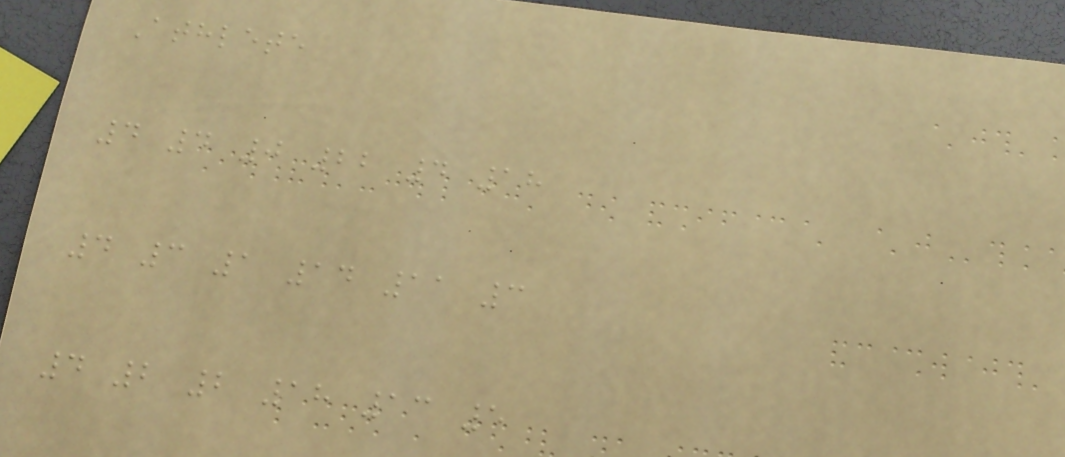Athlete
4 4 0 22 4 18
4 3 1 14 11 3
4 2 2 18 13 5
